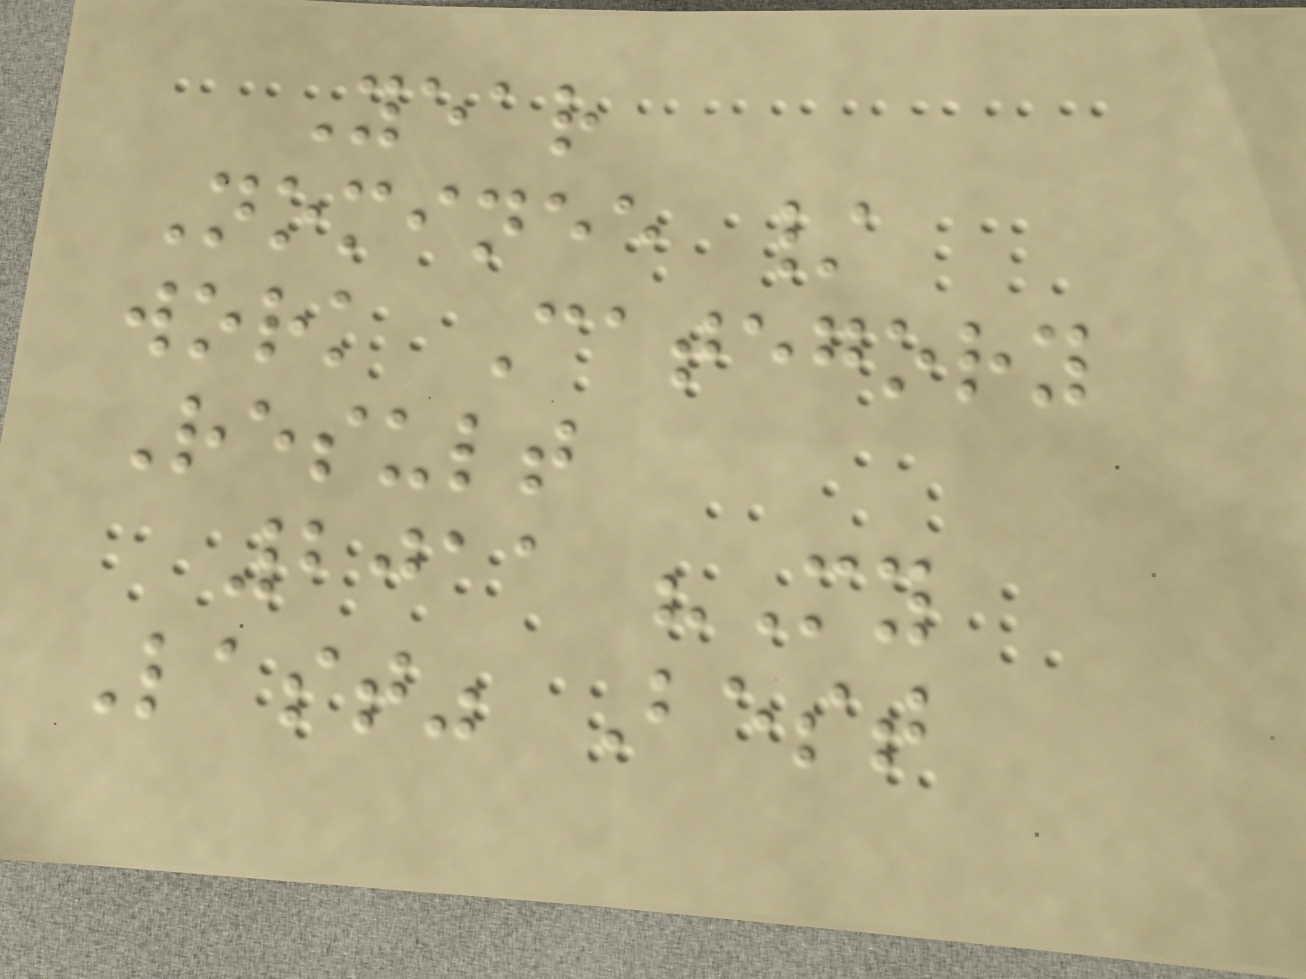Year
Nominee /
work Category
Result
2011 "My
Last" Best
